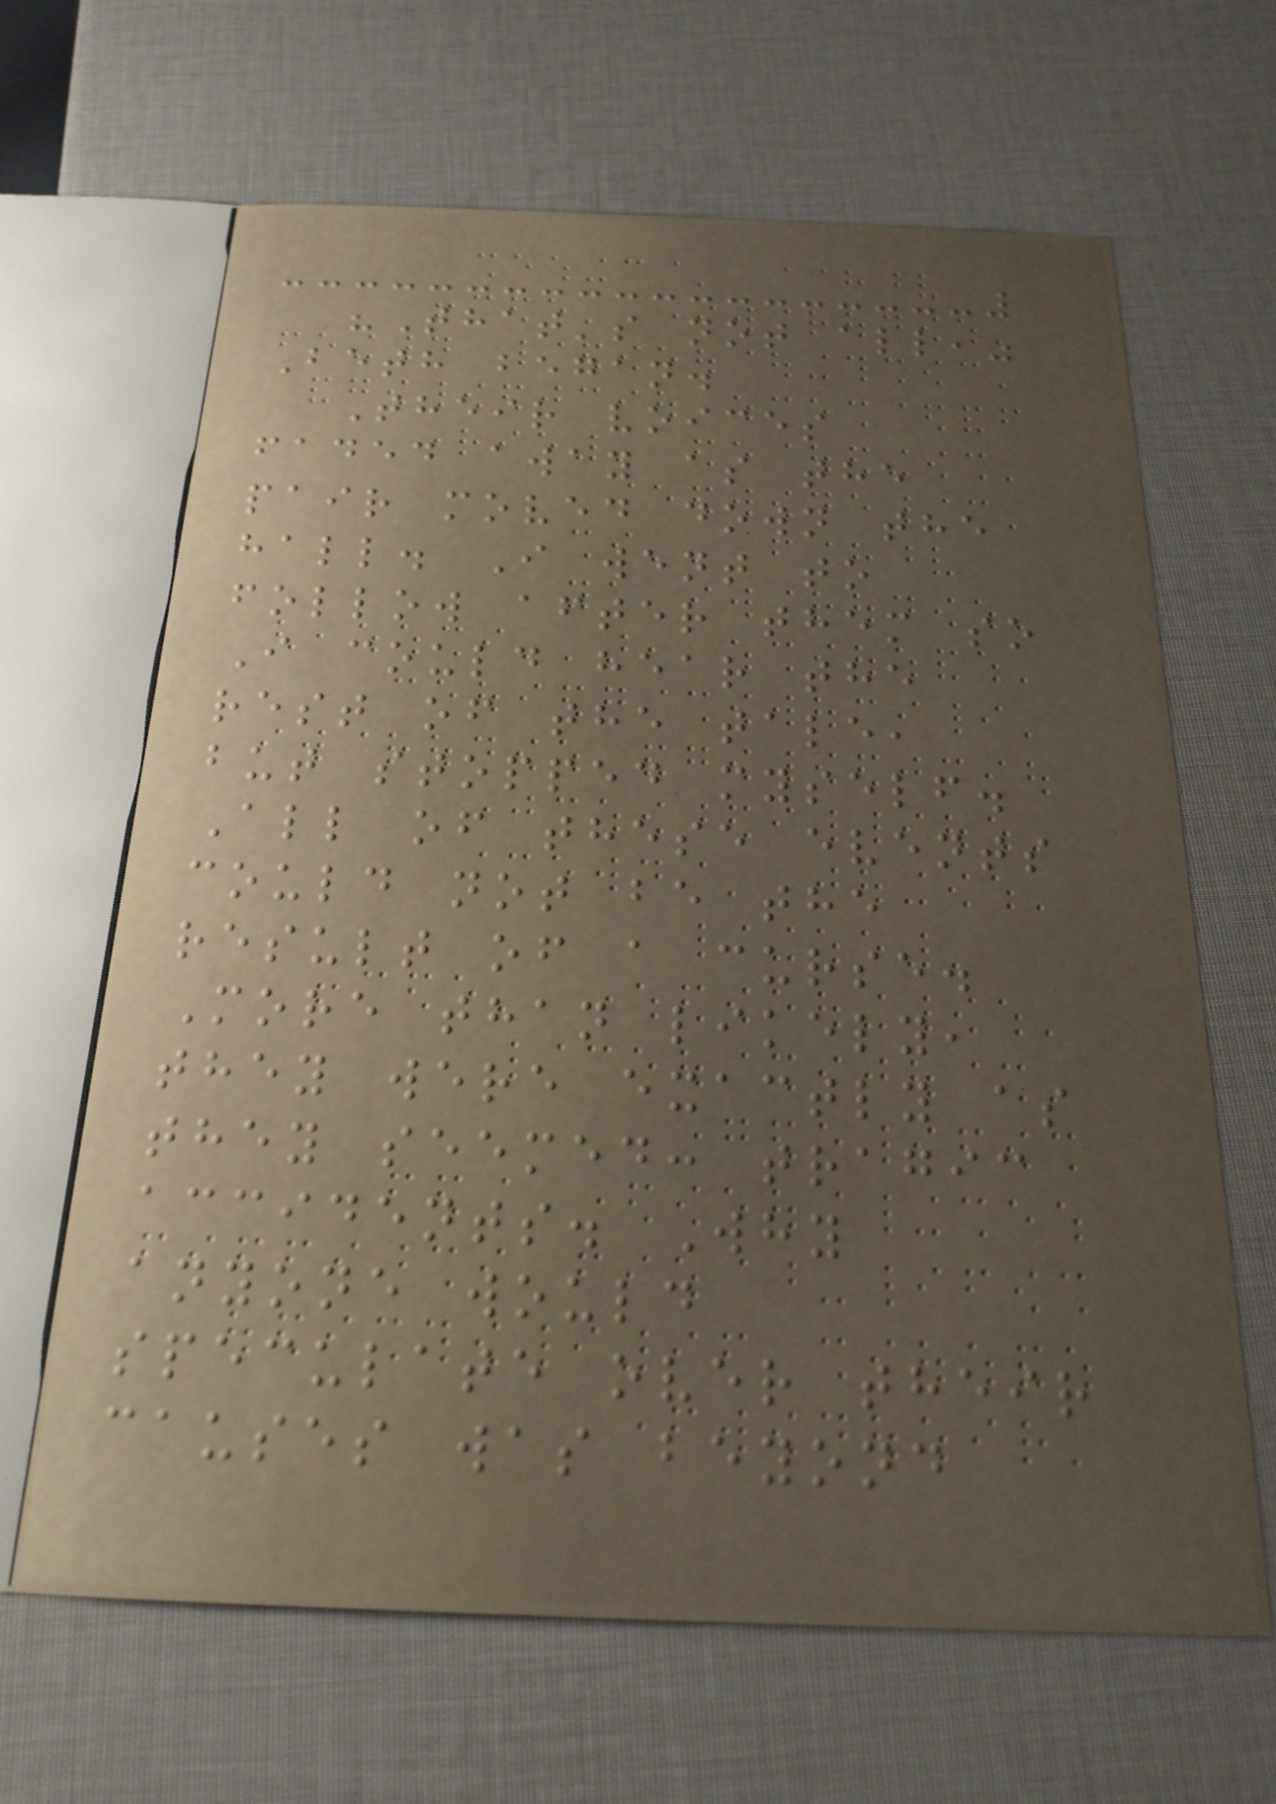"That's not all,"
Beth began.
Their voices
faded away as the
pair moved down the
hall. I went to
follow after them so
I could hear the
rest of the tale,
but stopped myself.
All of these events
could not be the
result of a curse.
More than likely,
they were exactly as
they seemed: tragic
accidents. Why
anyone would
speculate over their
causes was beyond
